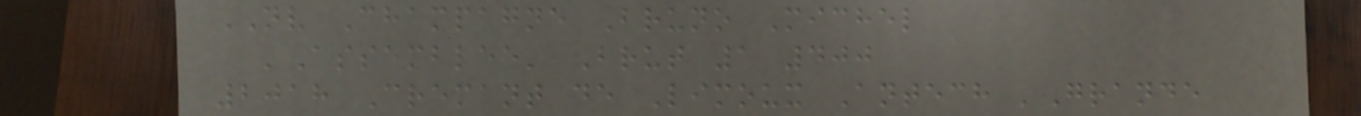NV Champagne Bruno Michel
'Assemblee' Brut 1 400
2018 Cremant de Limoux Antech 'Grande
